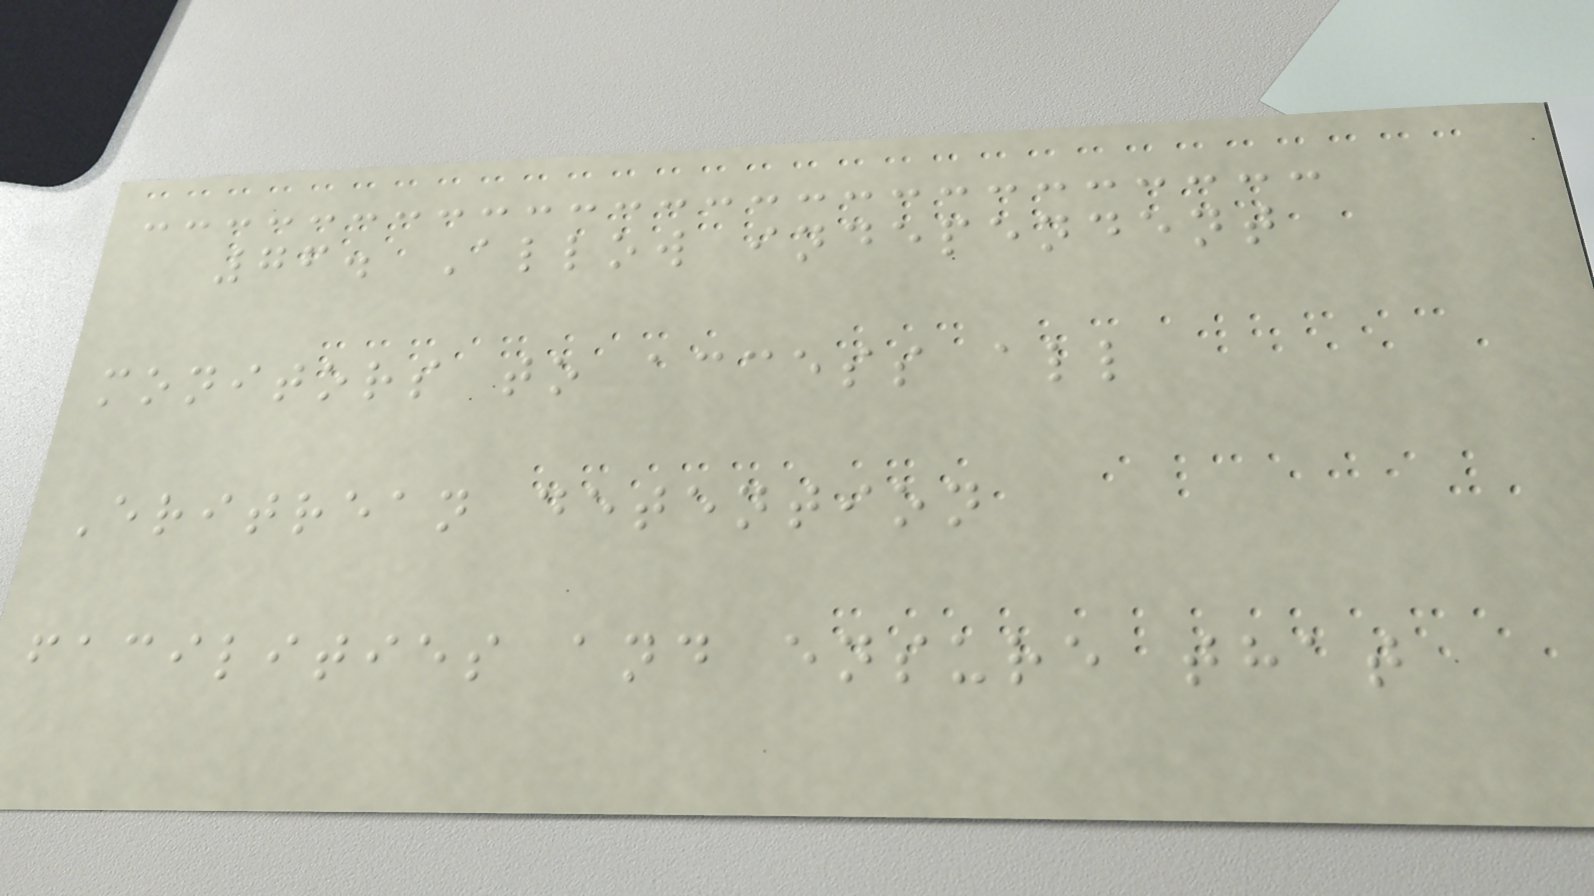76. Allow independent
monitors to access all
Eritrean detention
facilities and ensure that
